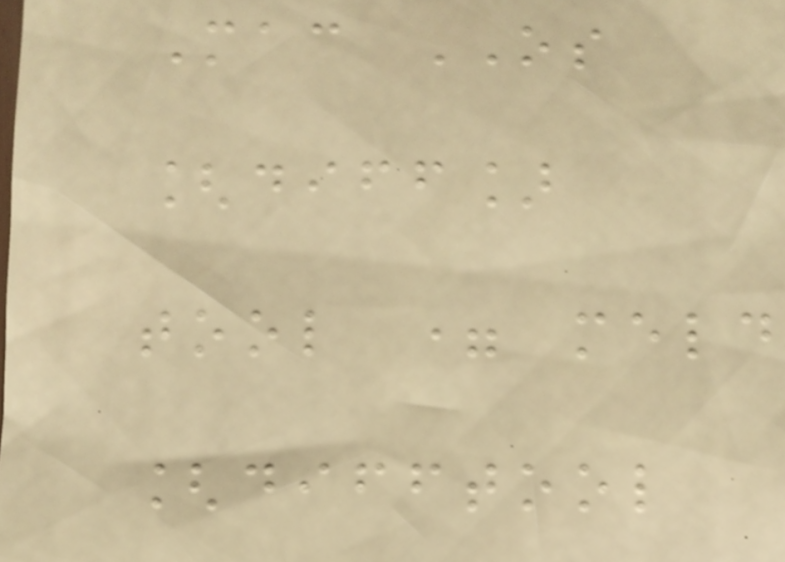Mac OS
[diff]
tool = meld
[difftool
